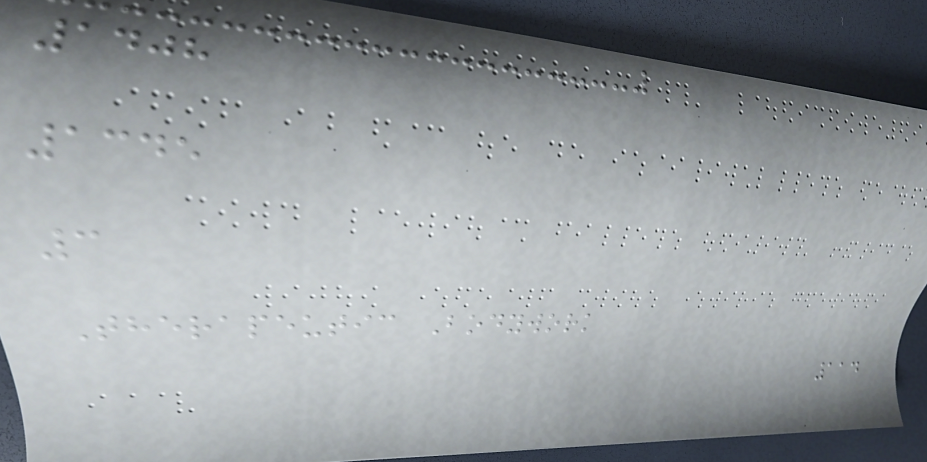1408
1345
3
Therapeutic Bodywork
114
